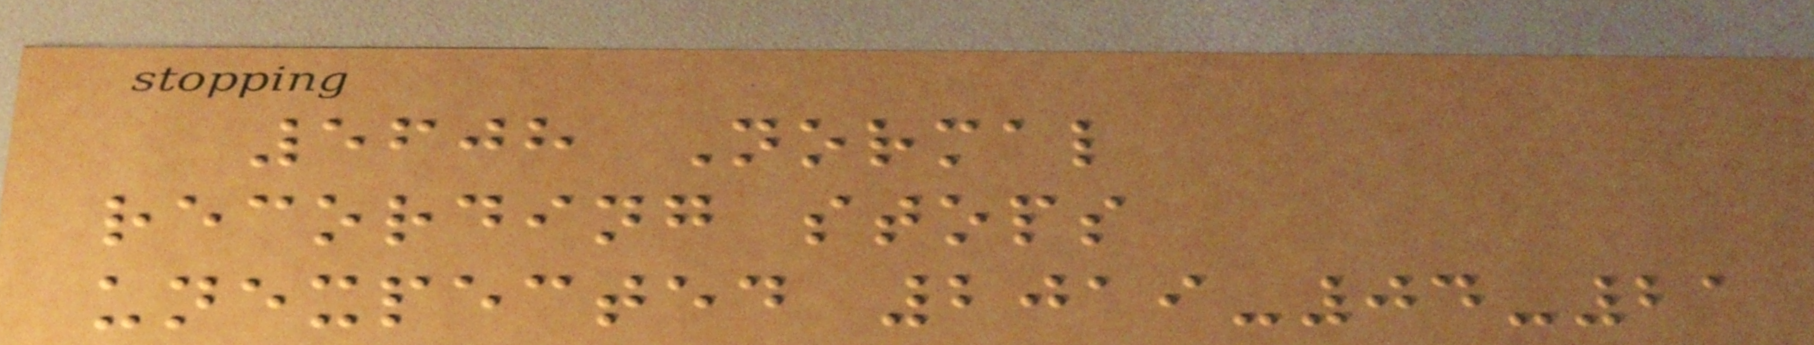5608 Normal
recording stops
unexpected 2019-04-21
